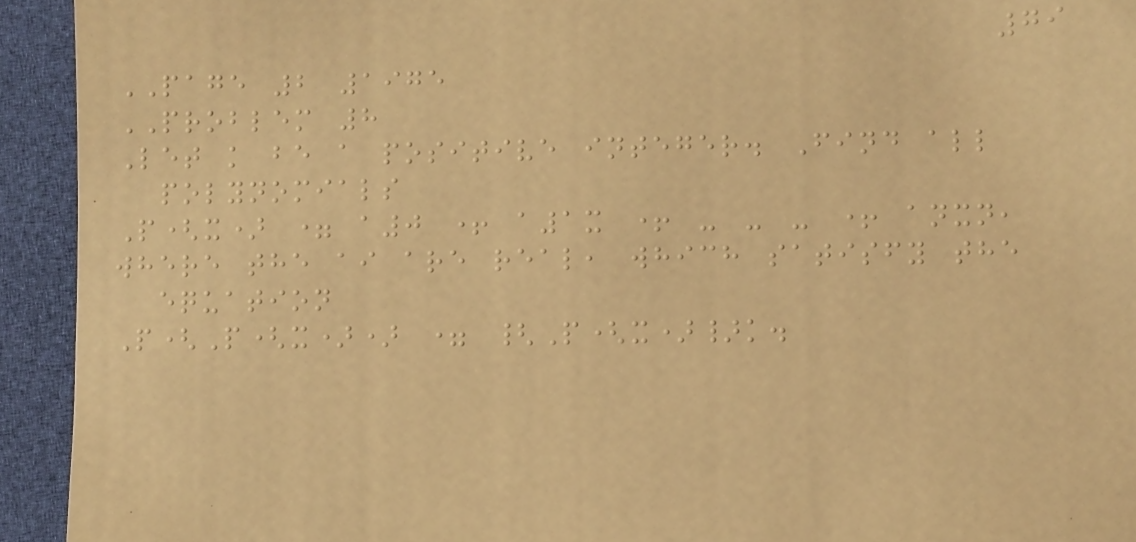79
PAGE 2 1975
PROBLEM 8
Let k be a positive integer. Find all
polynomials
P(x) = a0 + a1x + - - - + anxn,
where the ai are real, which satisfy the
equation
P(P(x)) = {P(x)}k.
